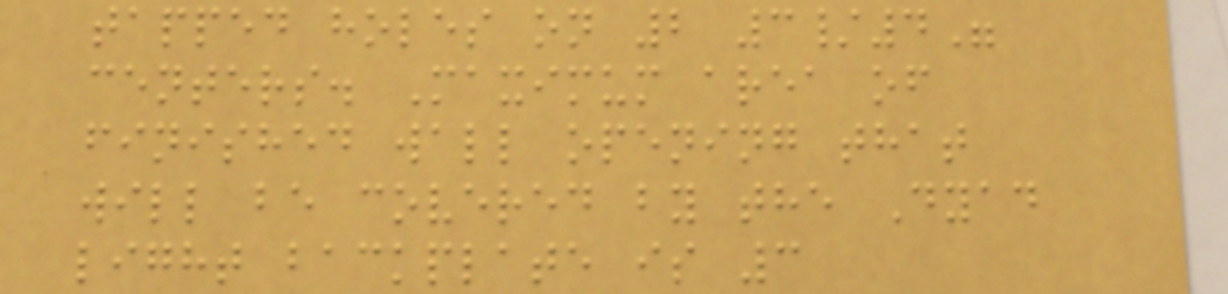tapped holes on 2 3/4"
centers. Maximum area of
finished wall opening that
will be covered by the Dyad
light backplate is 3
